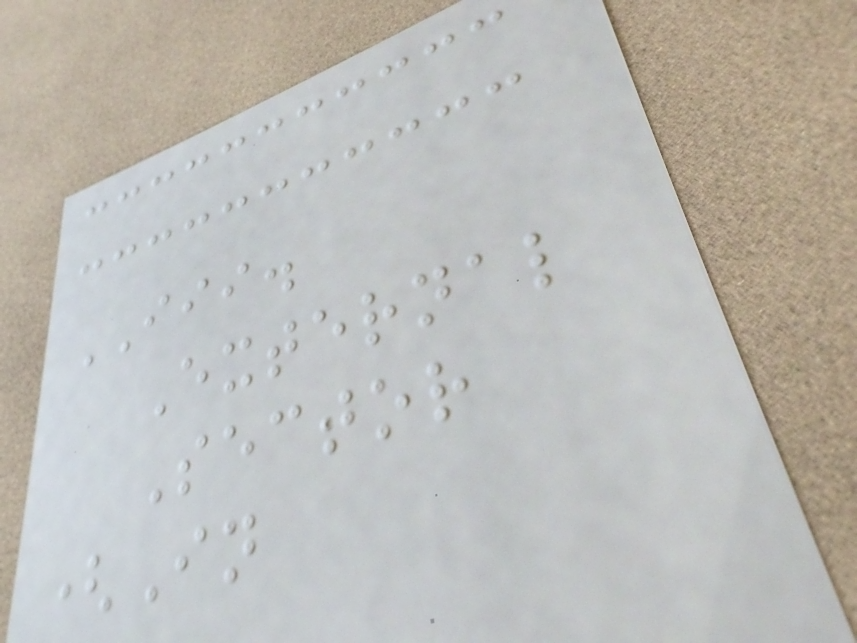III.
External
Sector
(In
